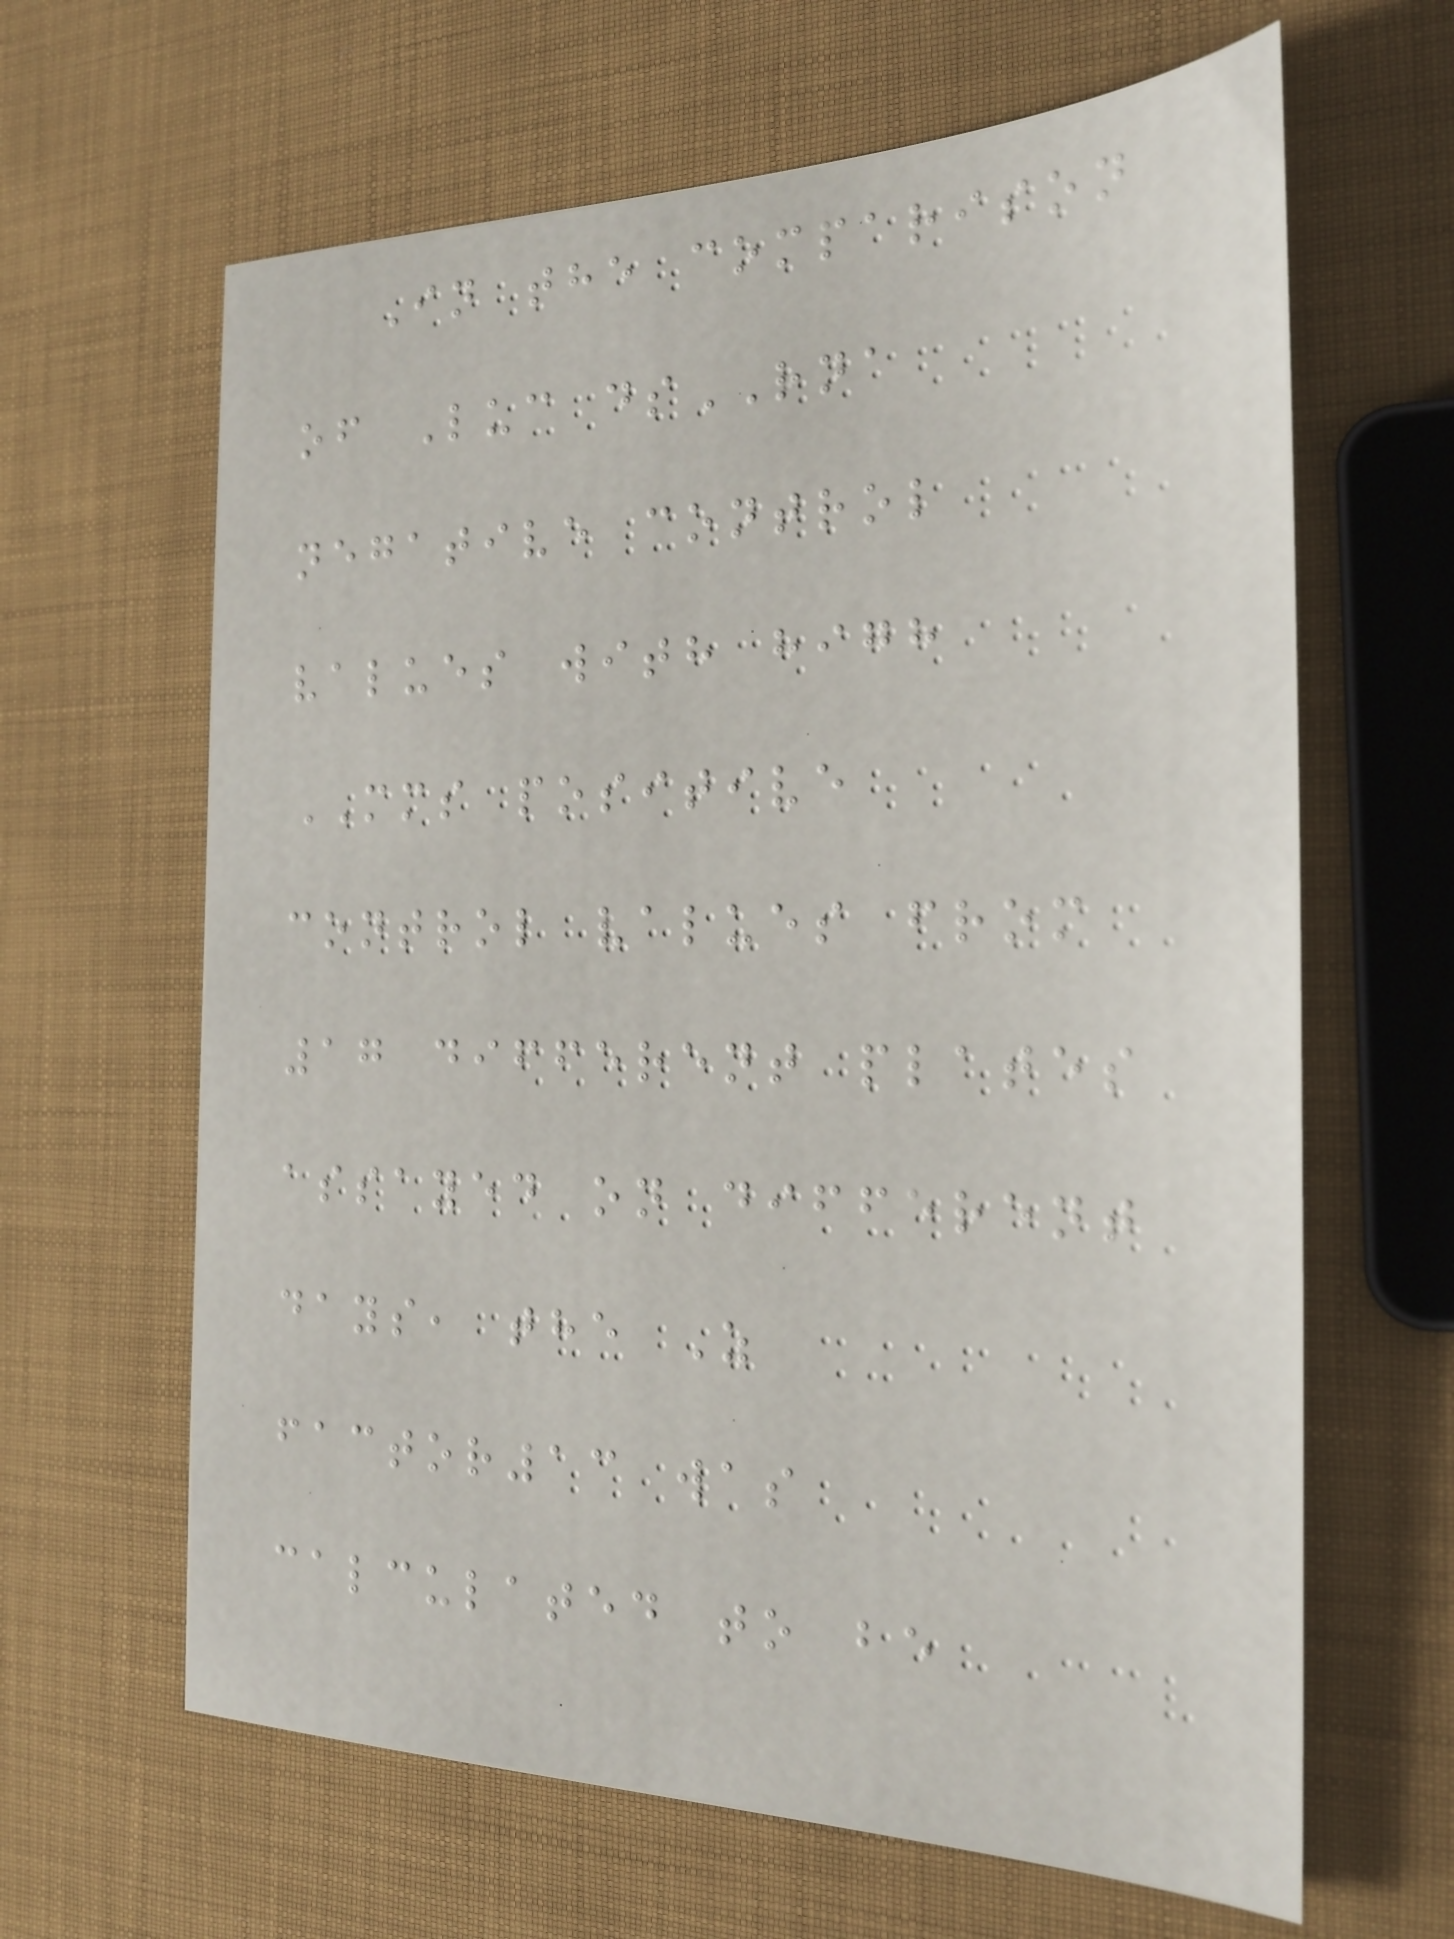In the comparison
of Luc dsRNA
negative control
values with high
MMS positive
control values from
17 different plates
assayed on different
days, the Z
factor13 was
calculated to be
